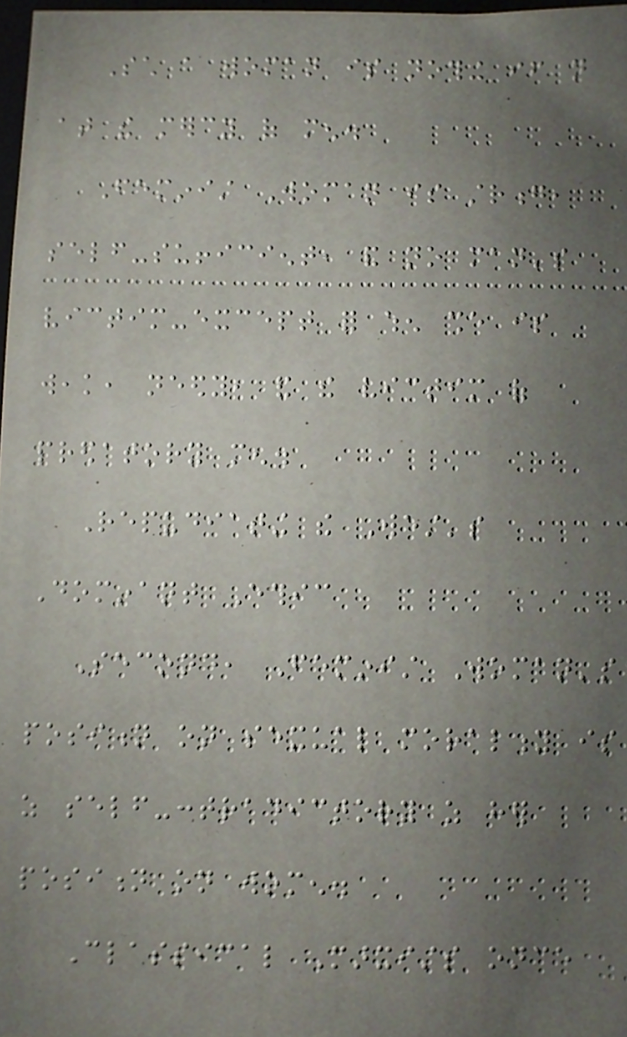Such a woman is nothing if not
at the mercy of men.
Feminist Woman is strong,
self-sufficient, and no man's
victim-except for when she is
weak, needy, and the victim of
predatory men.
Repudiating the West's
Dominant Ethic
Second, Feminist Woman's
position on sexual morality is
as self-contradictory as her
position on women.
Classical Marxists once
